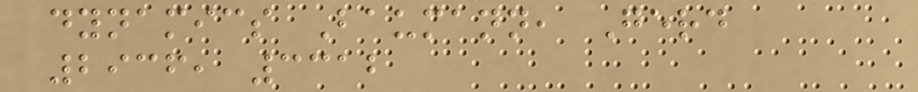dynamics Baumann, Gerd
2936, 3312
